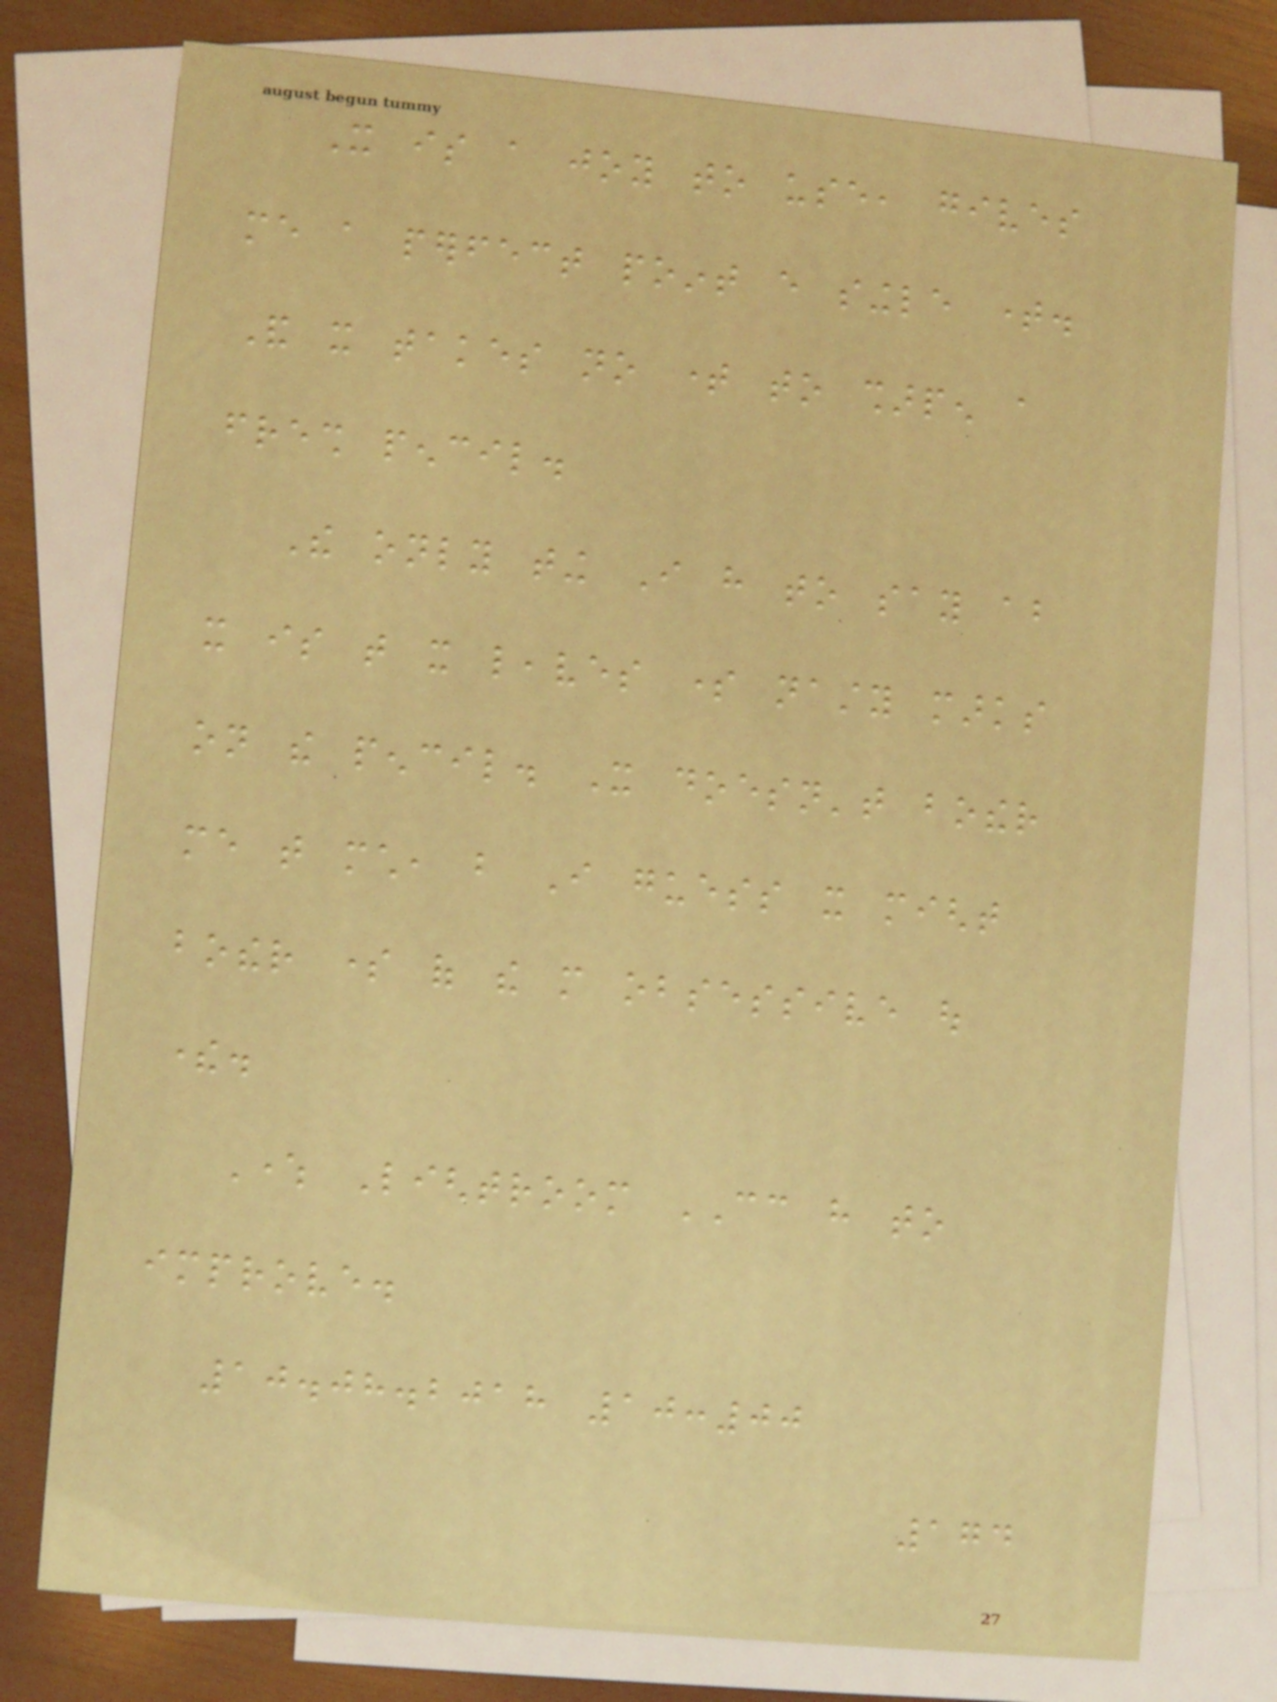It is a joy to use, gives
me a perfect point every single time.
And it takes no time to sharpen a
fresh pencil.
The only ting I have to say about
it is that it leaves some nasty marks
on the pencil. It doesn't bother
me that much, but I guess it might
bother some of the more obsessive out
there.
Where Lightroom CC have to
improve.
10.08.2018 10:00
174
